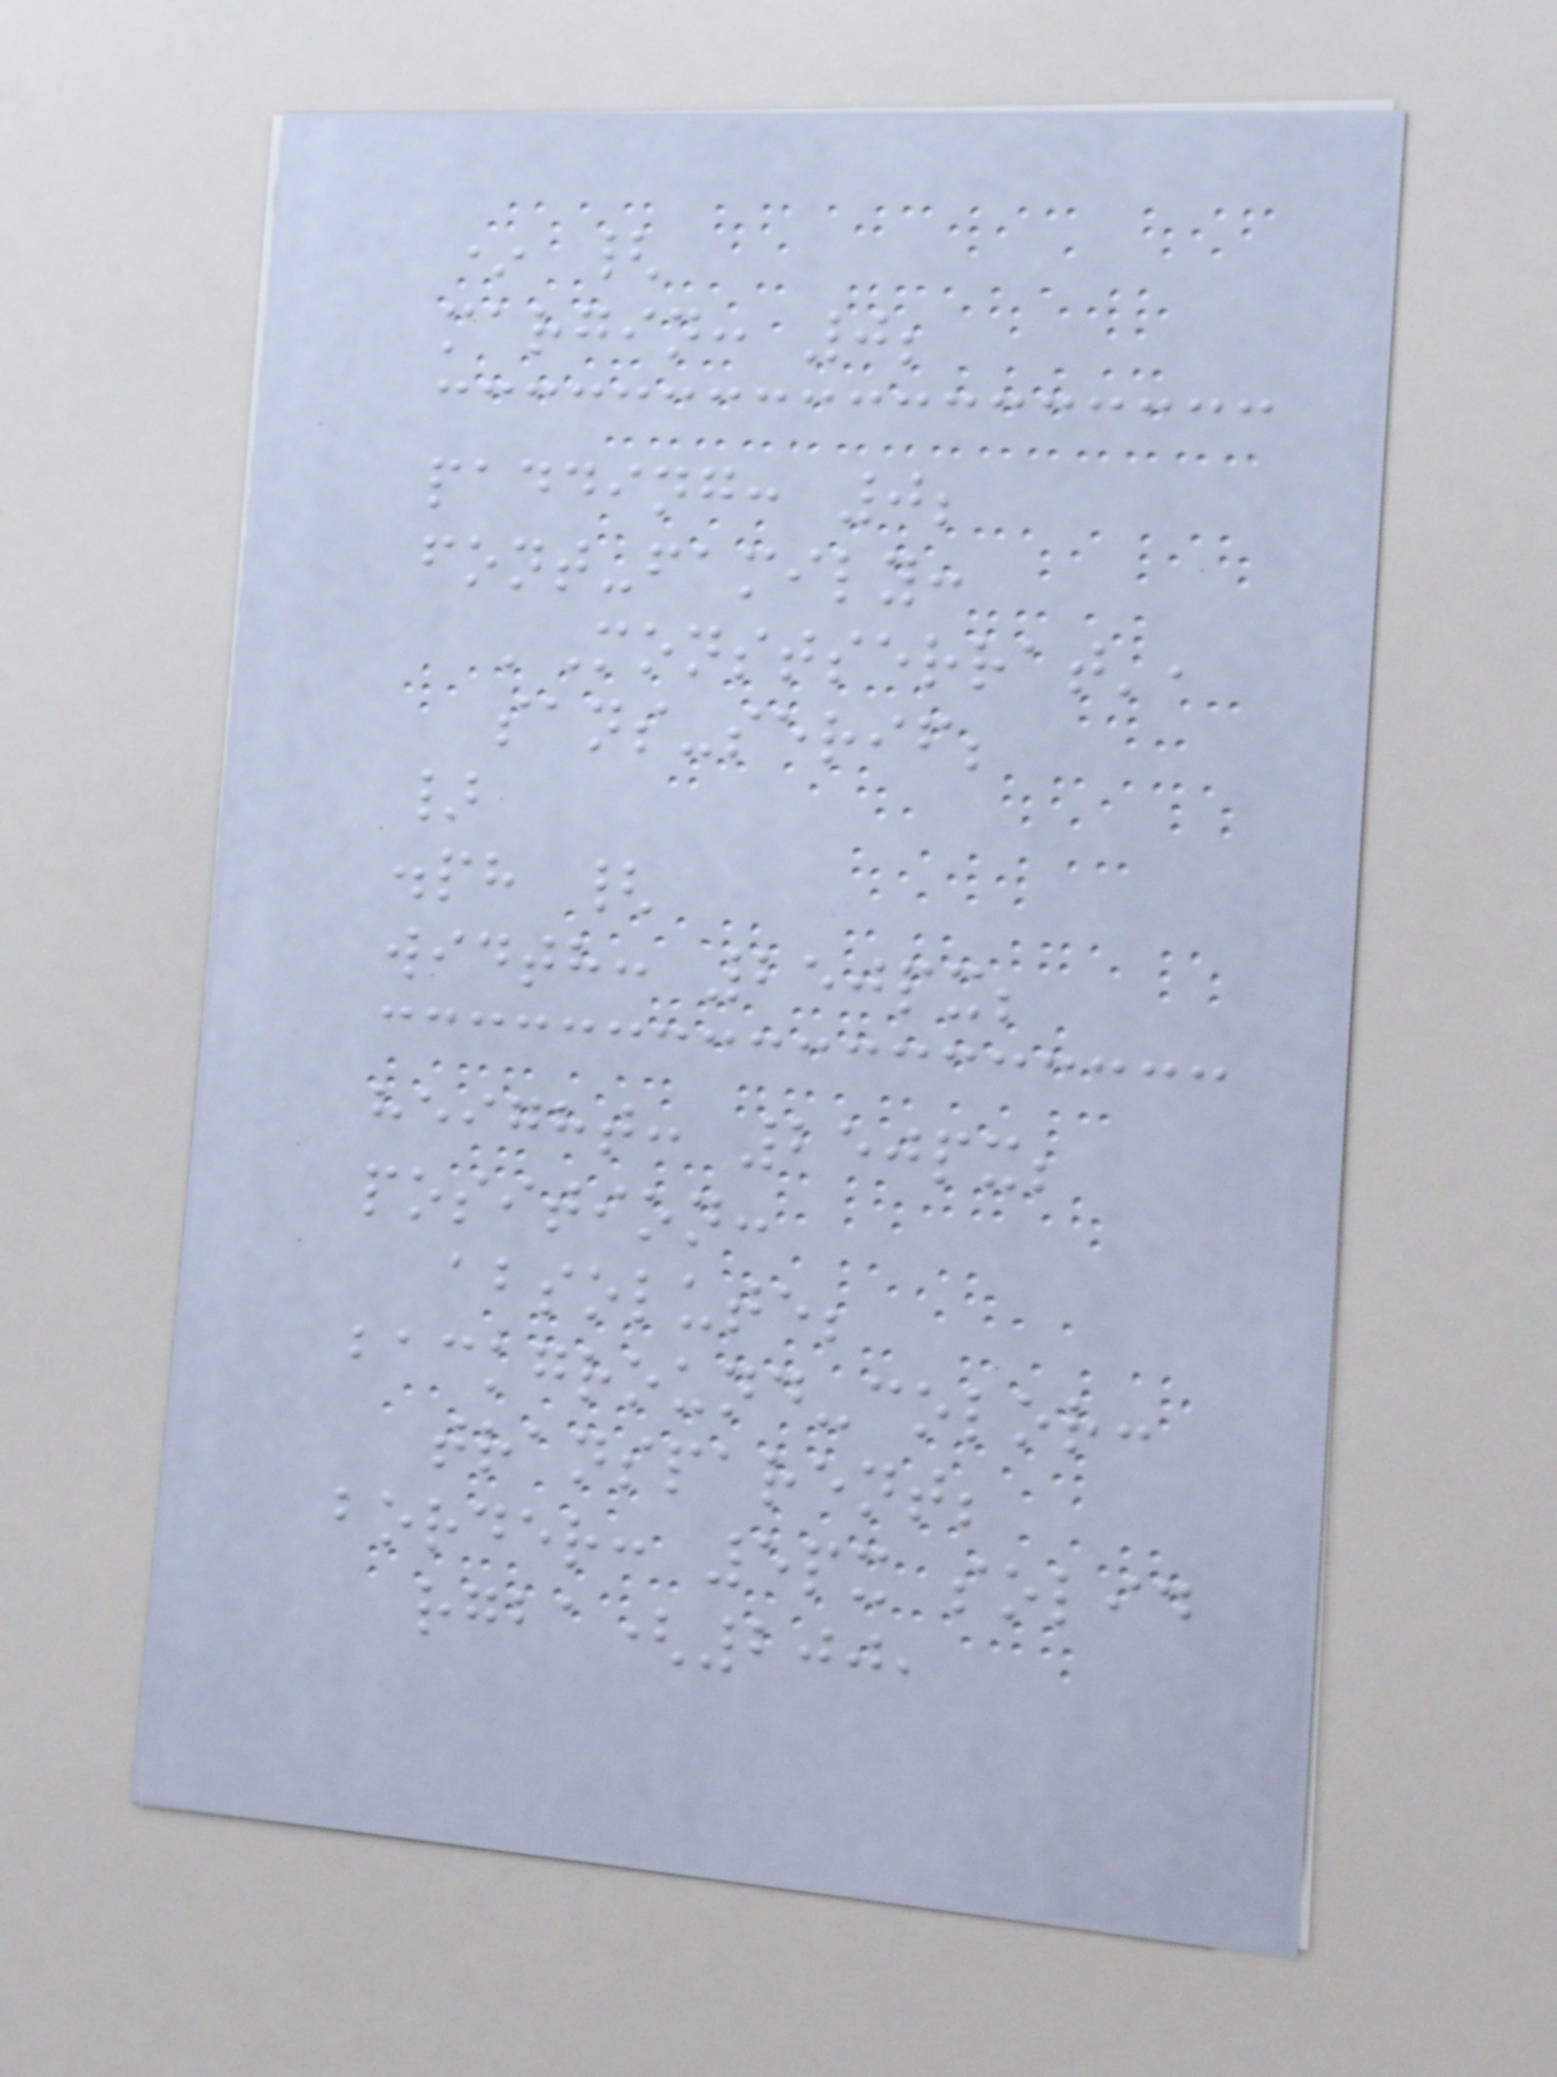* {
margin: 0;
padding: 0;
font-family:
'Monstserrat',
sans-serif;
}
.ph {
width: 250px;
height: 250px;
position:
absolute;
background-color:
transparent;
border: 5px solid
rgba(200,
